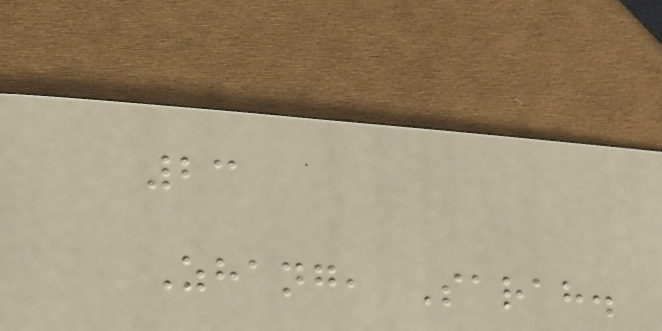23
Zhang, Sarah.
